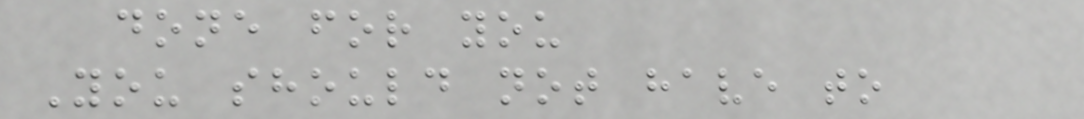done for you
You should not have to
